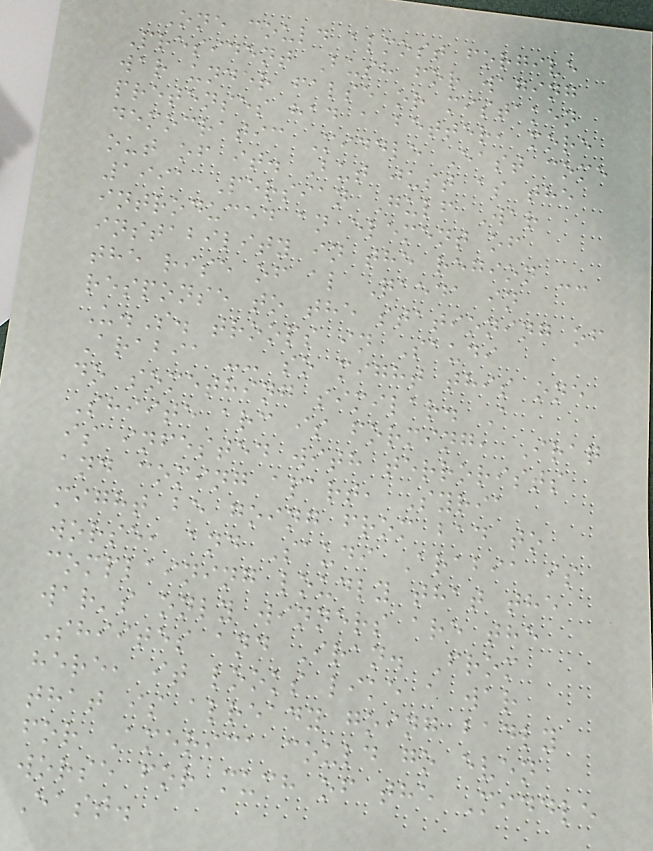One could almost forgive
President Bush for waging
war under false or mistaken
pretenses had a better, more
democratic Middle East come
out of it. But just as the
1991 Persian Gulf War
introduced an element of
instability in the region --
the rise of al Qaeda in
response to the stationing of
U.S. troops in Saudi
Arabia -- so might this one
do something similar. A
Shiite arc is forming, Iraq
is infested with terrorists
and coming apart, Syria
might be going from bad to
worse, and Saudi Arabia is
complaining loudly that the
war's only winners are the
Shiites and Iran. From
here, it looks like a war
that is already going badly
for America could go even
worse for much of the Middle
East.
